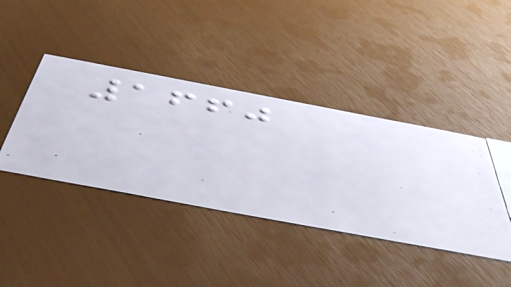1660
